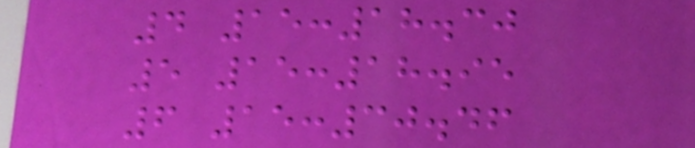4 15:18.30
5 15:18.95
6 15:30.46
